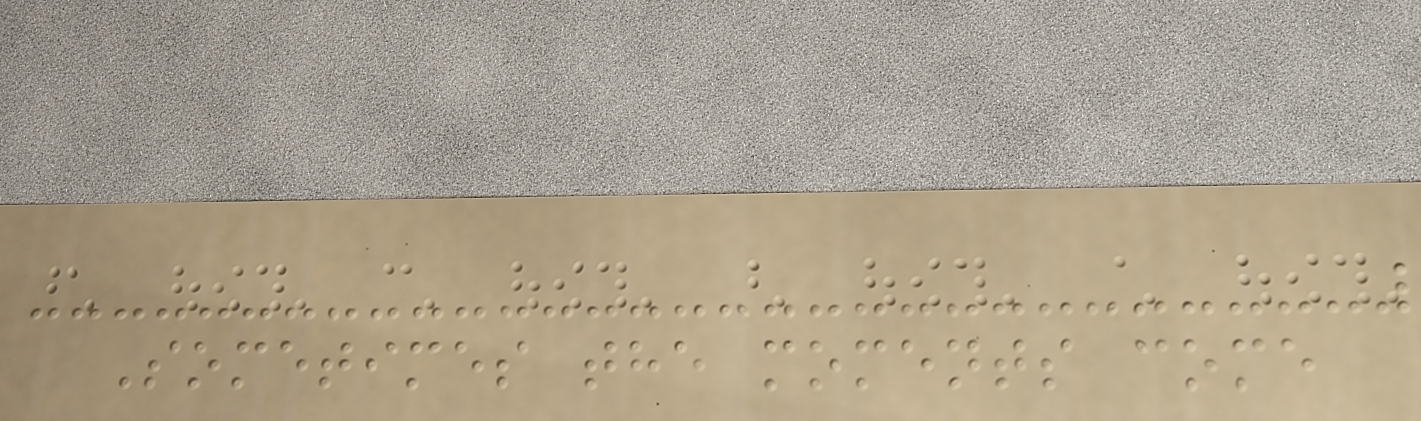Sometimes the moments come
